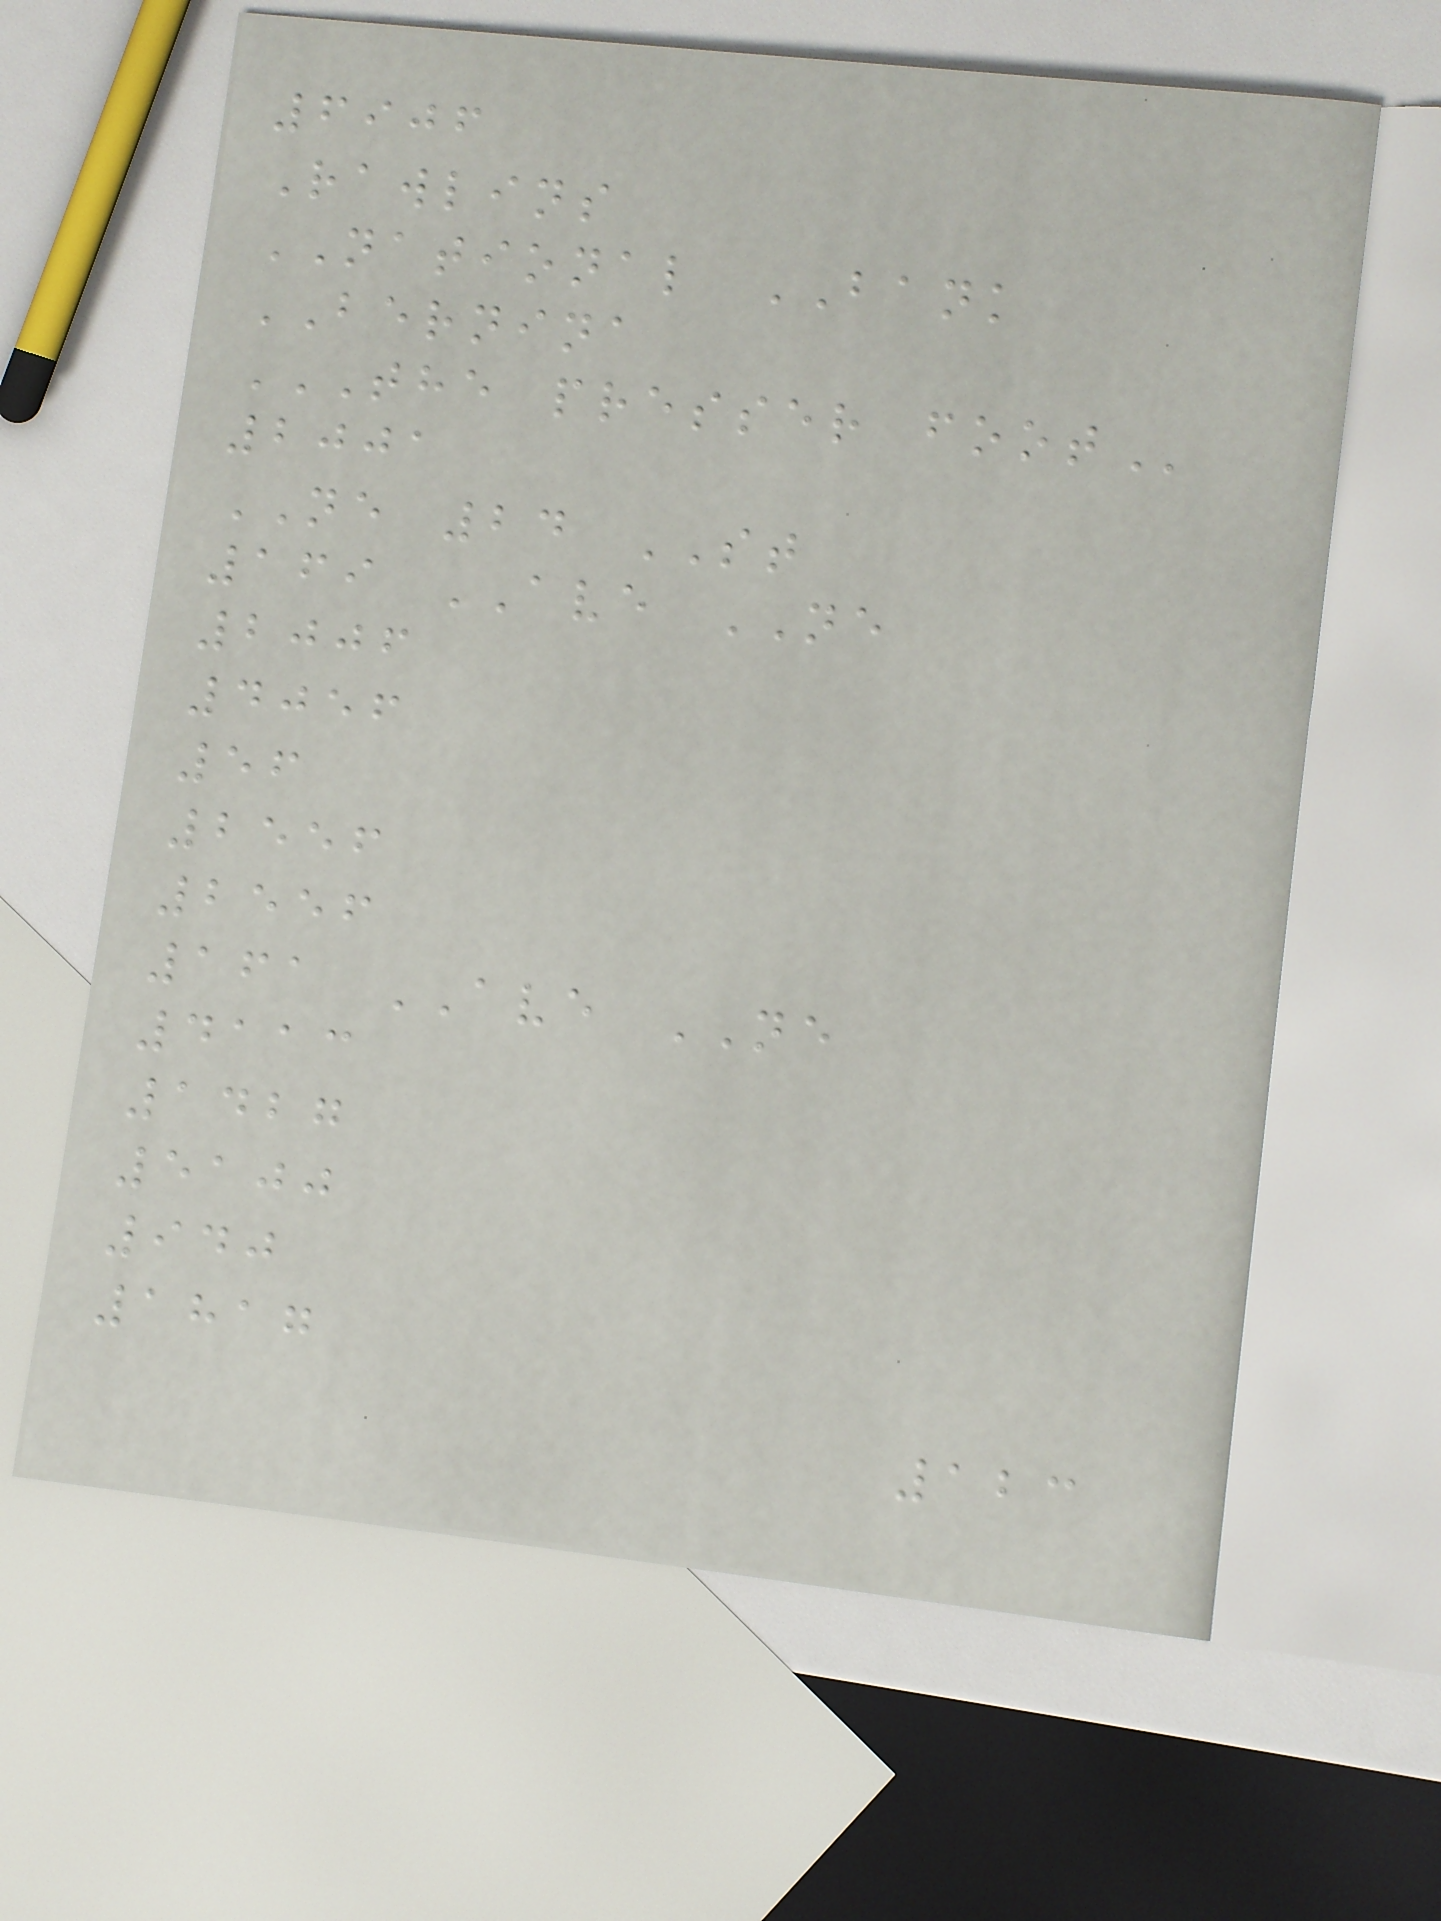6906
Rawlins
NATIONAL BANK
BERNINA
THE PRESSER FOOT
2001
NE 24 ST
169 AVE NE
2006
4056
56
2556
2556
161 AVE NE
4113
1427
5100
940
1817
123
